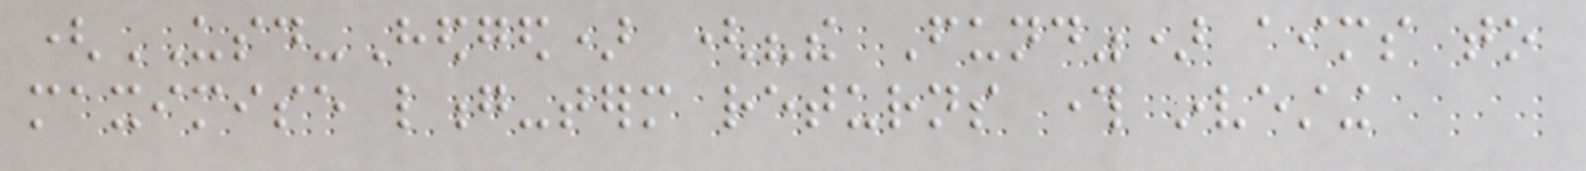(USD-Hedged) ("the Fund") aims to
maximise long-term returns through investing
